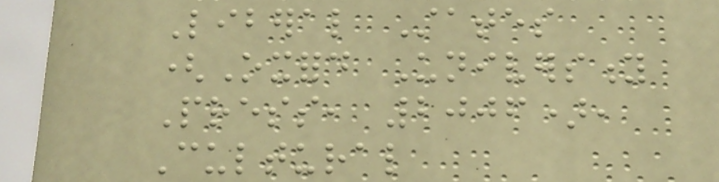Liberal States
(Oxford University
Press, 2006),
Cultural
